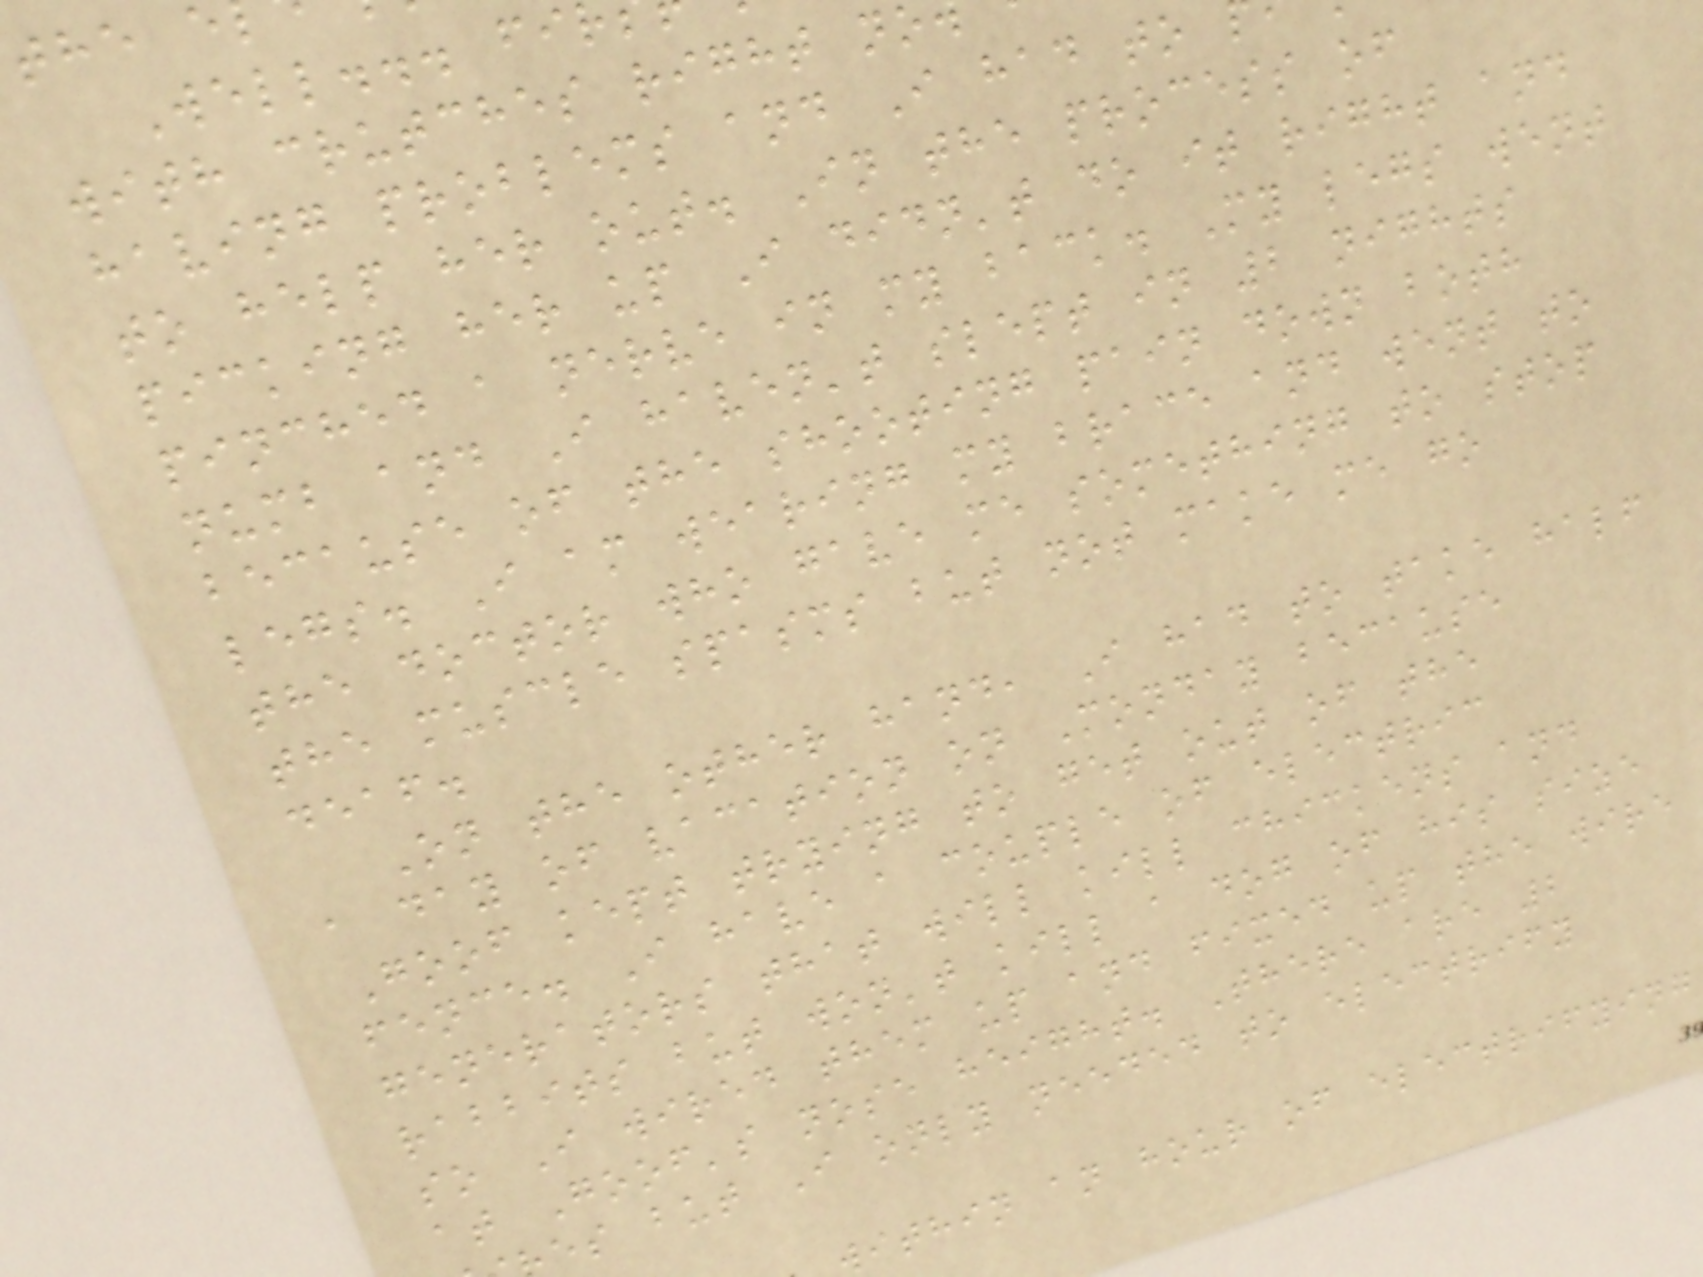the e
Well... fi
with crutches right no
having problems and I had to
to help her out. In the process of
picking her up I didn't do it right and
pinched a nerve in my back. My legs went
numb and I haven't slept in 2 nights
because of the shooting pain down both
legs. I am wearing my brace and went to
the doctor who gave me something to stop
the muscle spasms but not make me go
deaf.
On the other hand, I had to take half
a day of vacation on Monday because
Goof kept trying to get out of the
fence. I have a couple of electric
generators that will kill chickens and
rabbits but won't kill a dog of his size
so I wired them up and fixed up the wire
at Goof's nose height. There are 2
es but I only needed to electrify
ithin an hour of electrifying
